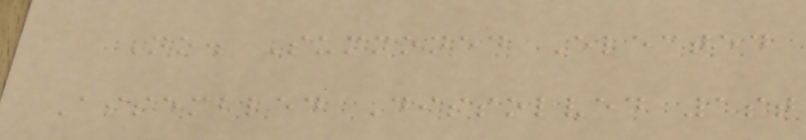No. Summoned Elected
Assembled Dissolved 1st
